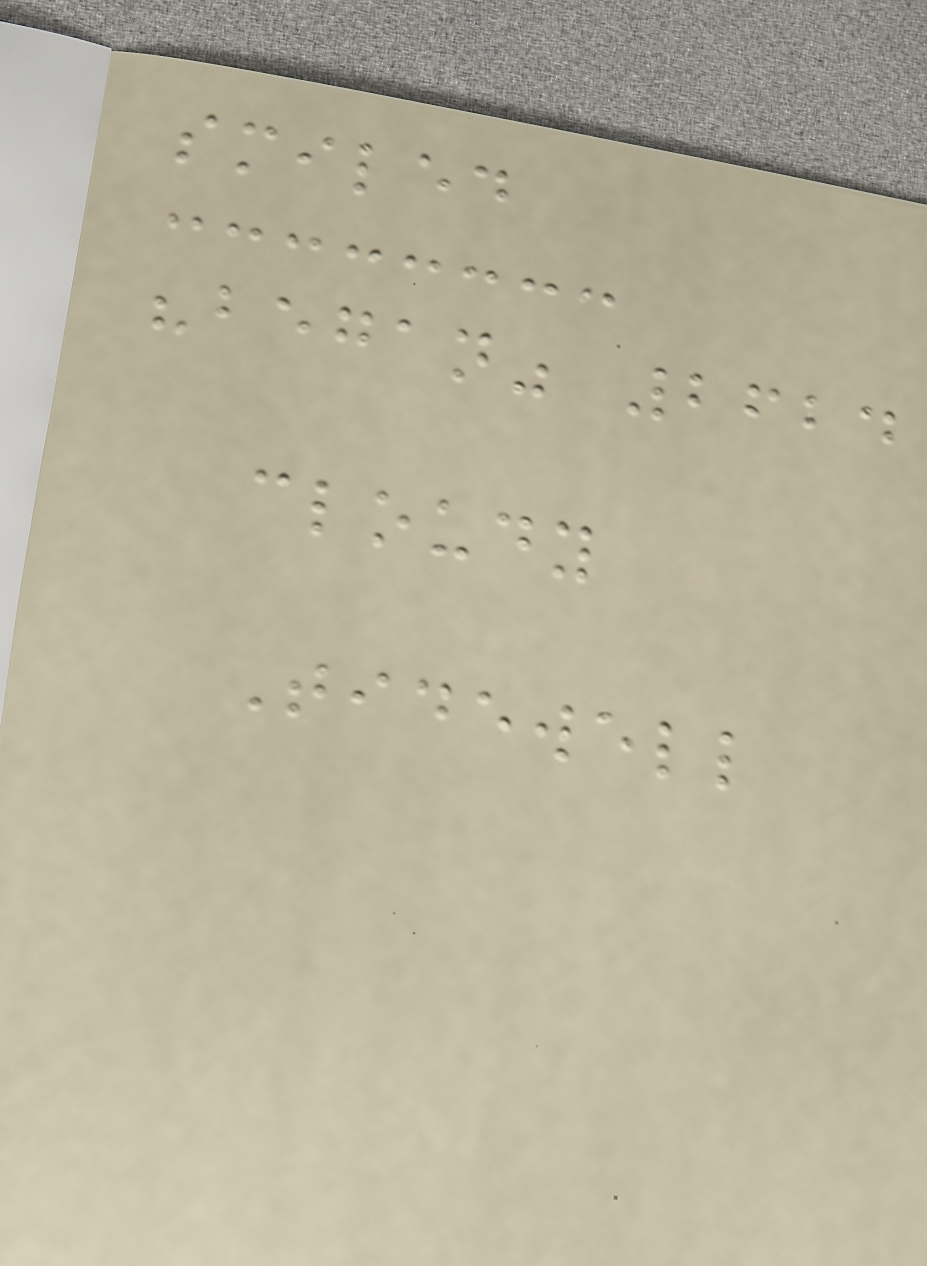smiled
"began" 2624
cloudy
Tidewell
